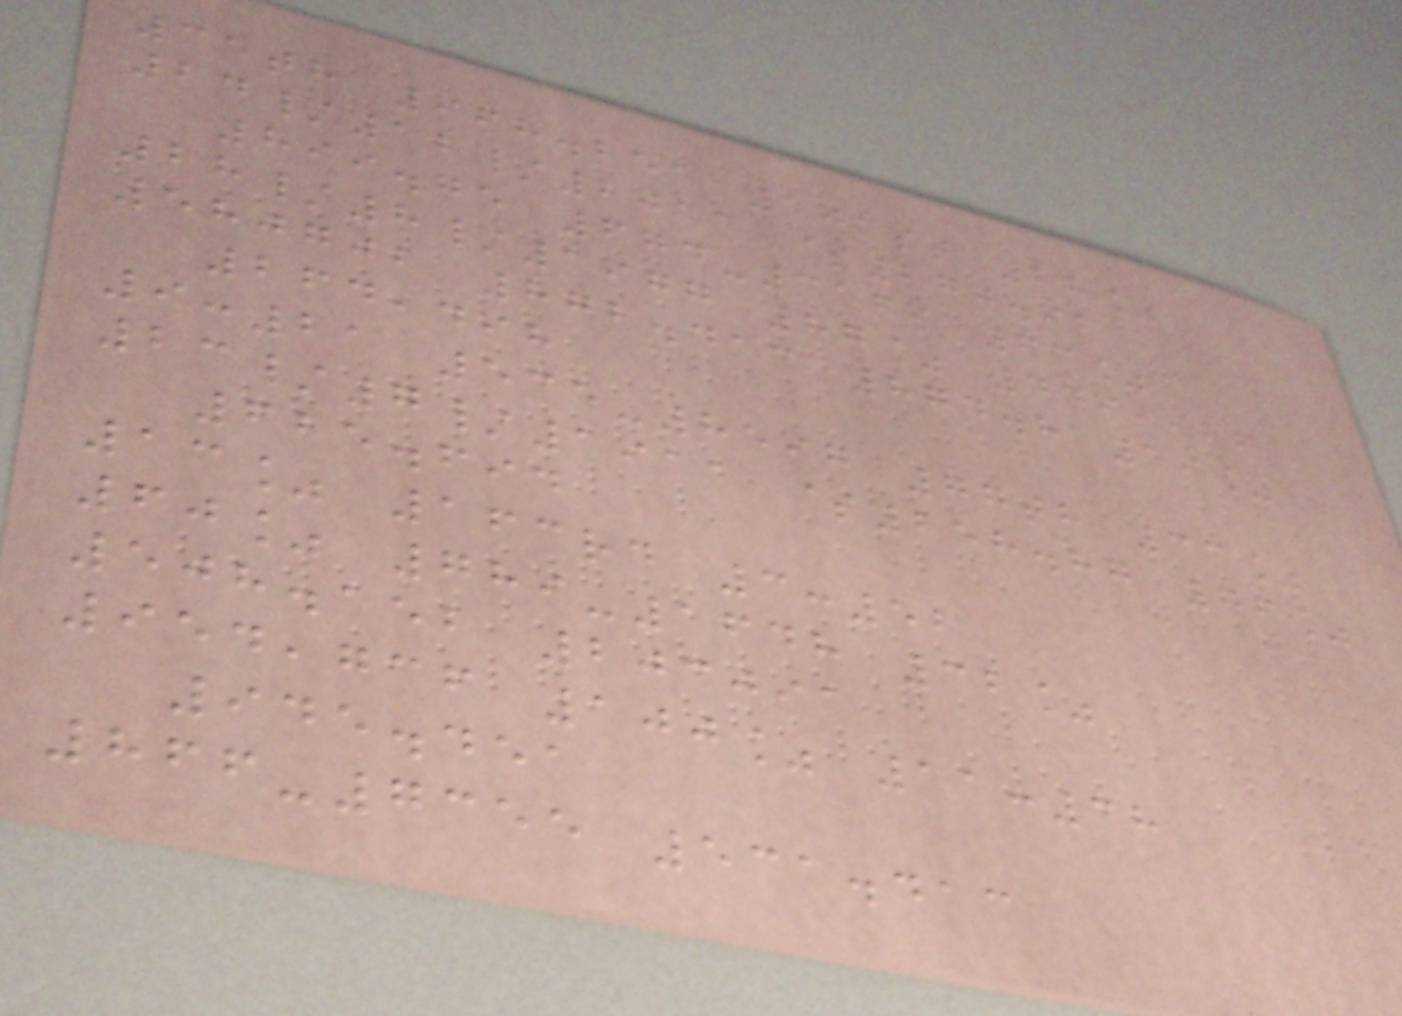35th 968.251 101st 28%
24/12/2011 $270.92
899.75 674-3169 63%
28/8/1977 87% 449,926
580702 872.413 874.8 19%
264,498
9:21 535-8597 77th 33%
23/7/1911 $258.87 76%
625.694
13% 163rd 3:52
60% 789-1648 32%
508.152 203091
954,736 100% 11:38
945.451
866-7355 531.413
